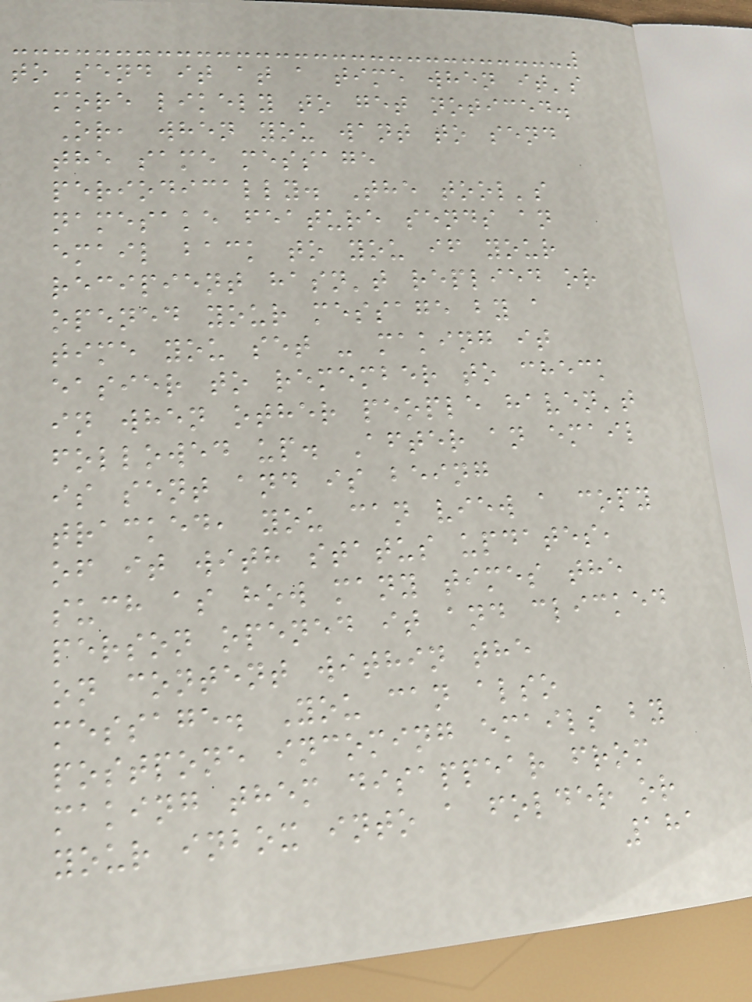to send it at a time when it's
more likely to get noticed.
Or, when you want to send
the same message
periodically. The tool's
namesake feature sends an
email back to you if your
recipient hasn't replied or
opened your message by a
time you set - making it
easier to remember to check
in when other people haven't
followed up. After an email
is sent and is being
tracked, you can view a copy
of it with status updates,
such as how many times the
person opened it and clicked
on content within the
message. You can also
postpone incoming emails by
making them disappear from
your inbox into a folder or
181
